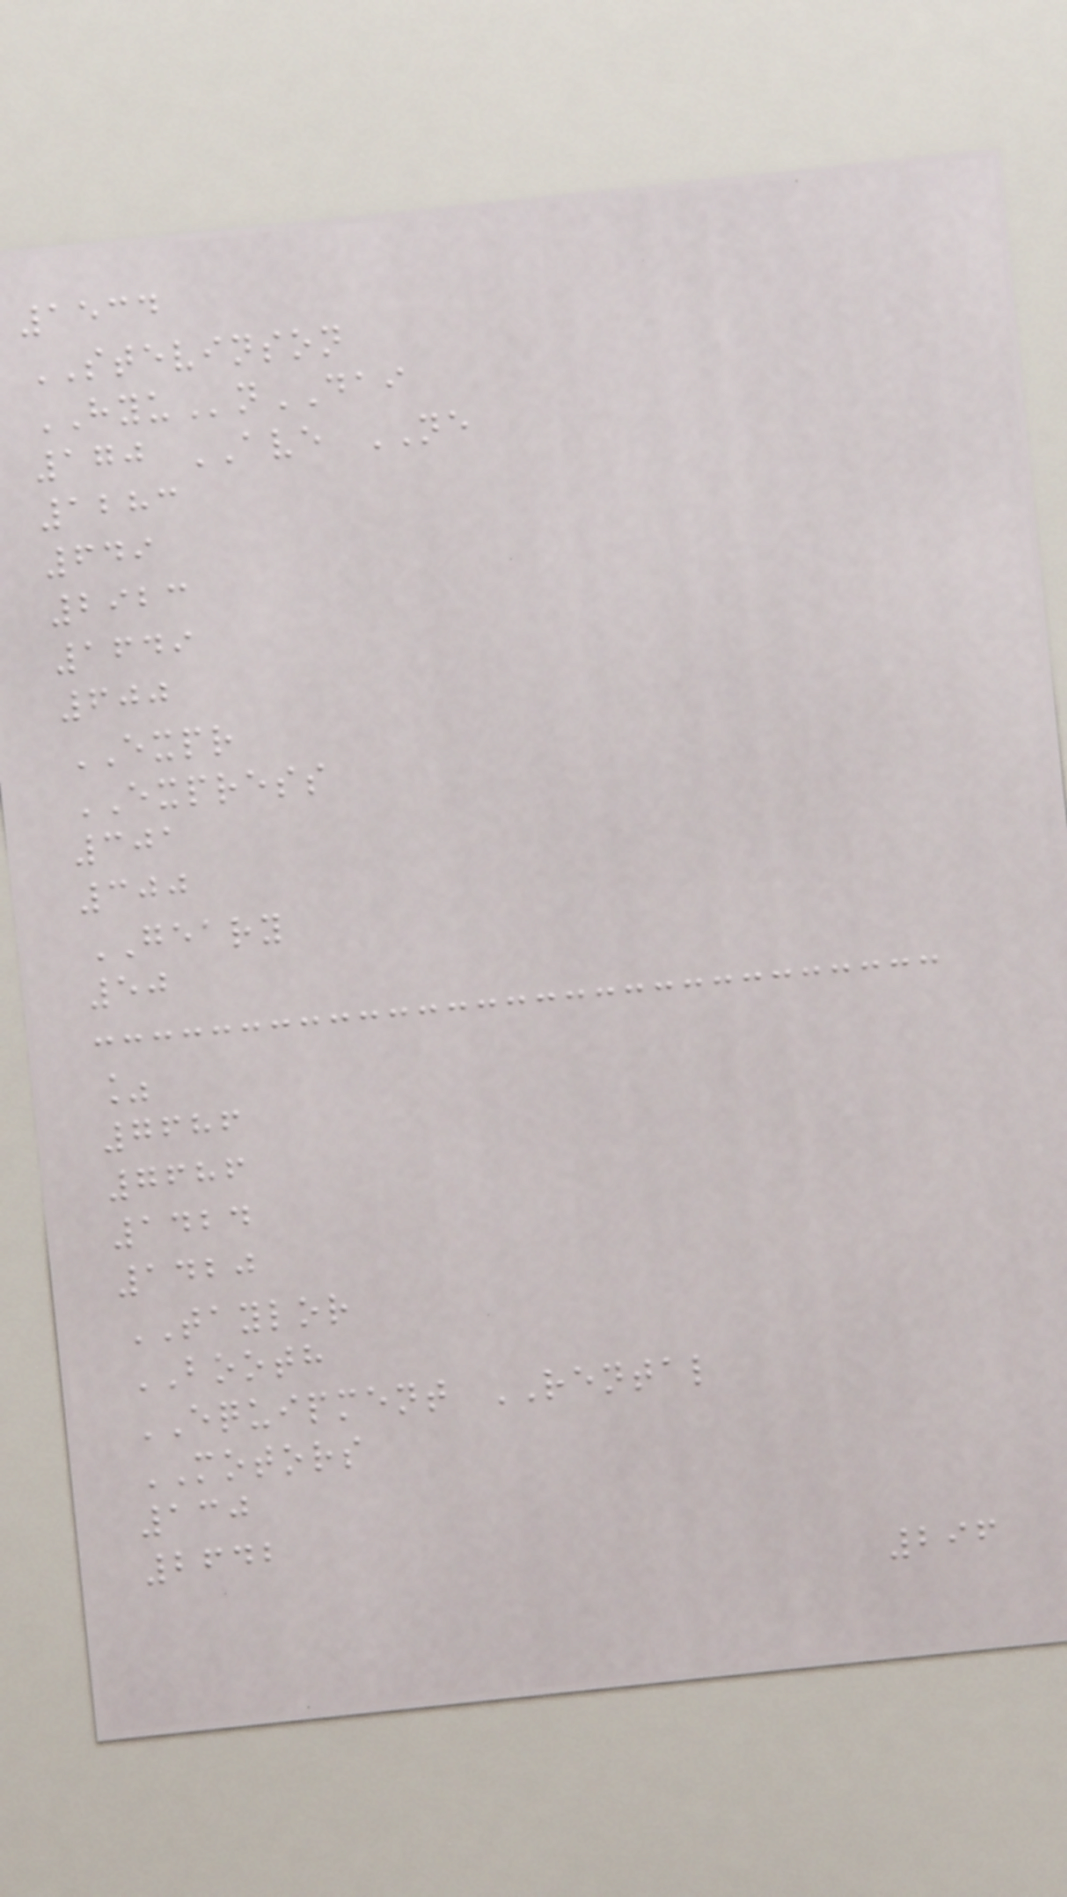1534
STEVINSON
HYUnDAI
170 AVE NE
1283
649
2923
1649
600
EXPR
EXPRESS
301
300
GEARY
50
%
7686
7686
1424
1420
TAYLOR
BOOTH
EQUIPMENT RENTAL
MOTORS
130
2642
296
